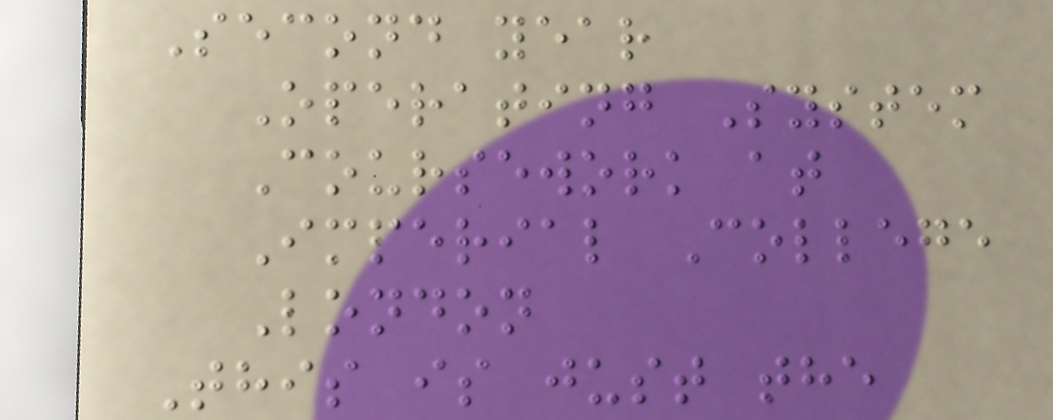Second year
Operating System
Coursework at
Imperial College
London
This is just the
